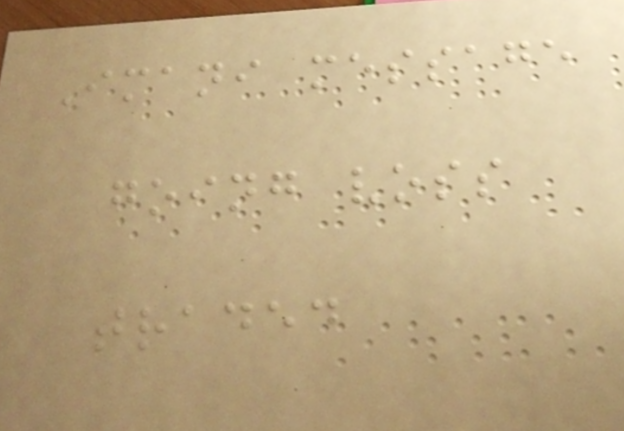Imani message
going voss
traded
